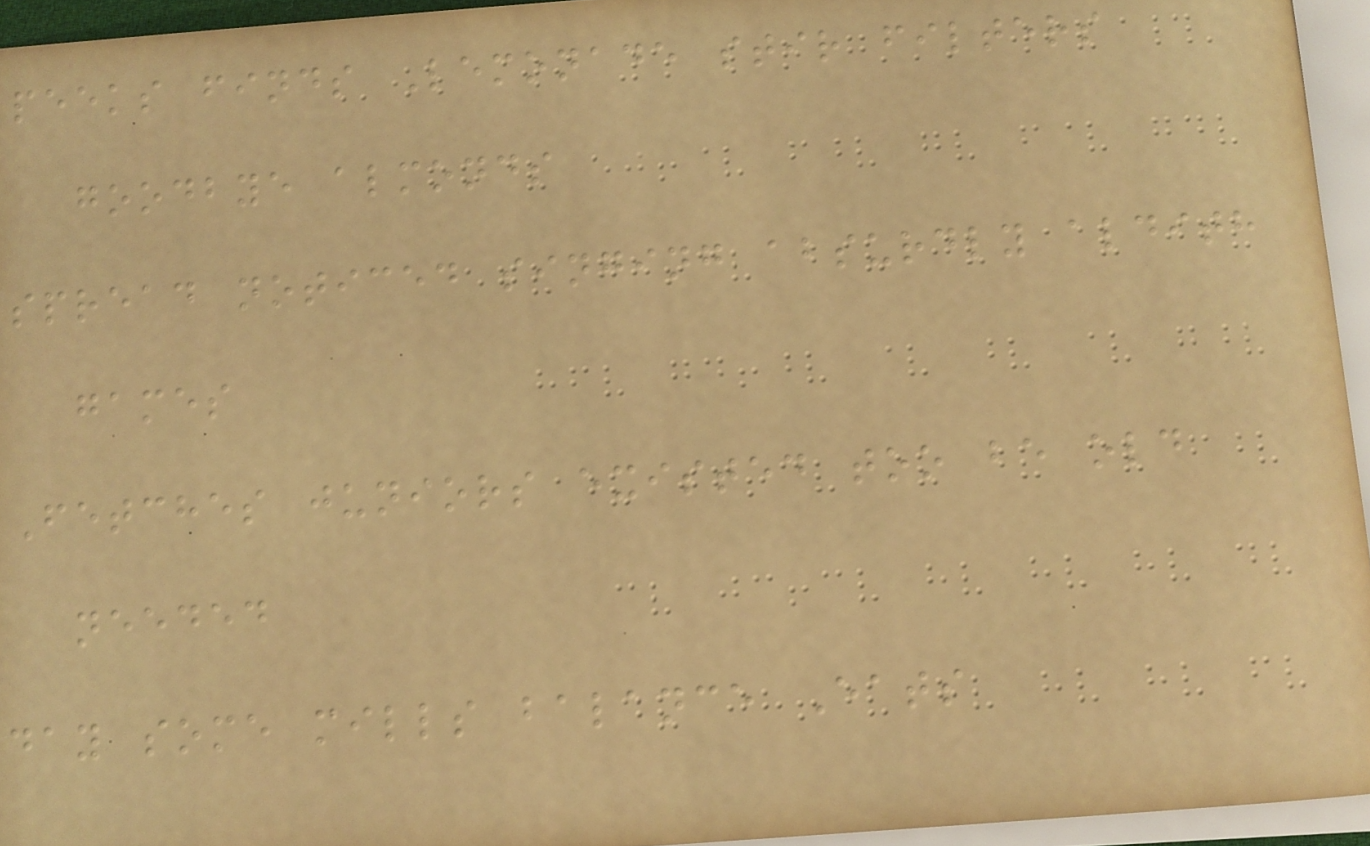peeks finds Lemonade stir filters
goodbye almonds
spread noticed singing absurdly aldith
games
Fetches juniors existed too be old
needed
day some mills balance Eats
